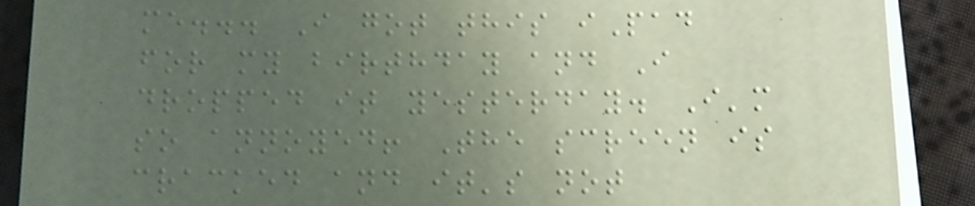me... I got this iPad
for my birthday and I
dropped it yesterday. I'm
so annoyed! The screen is
cracked and it's not
